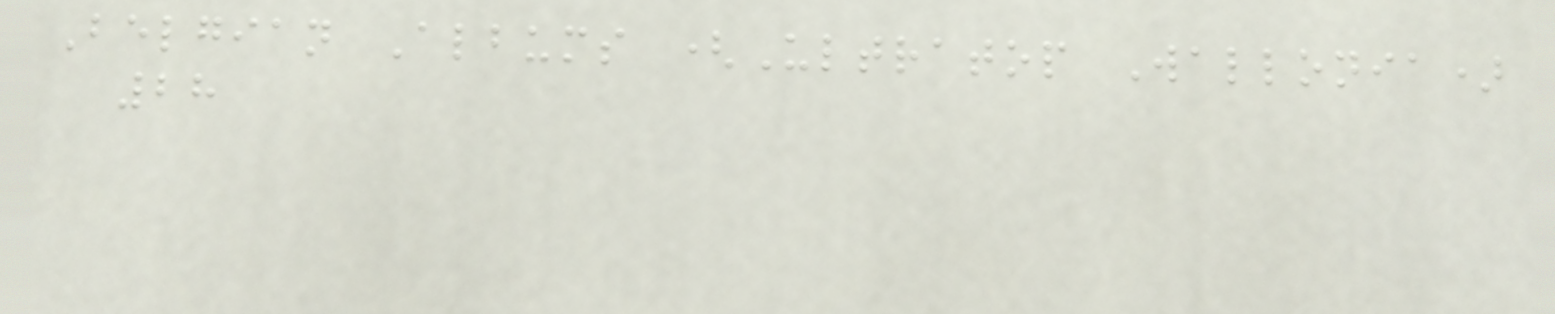Belgian Albums (Ultratop Wallonia)
28
